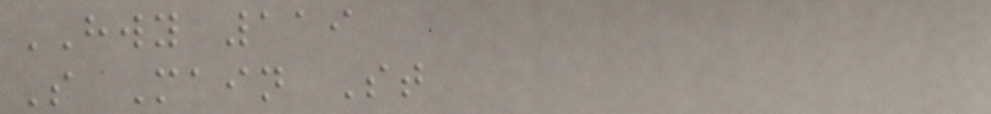HWY 119
S Main St
